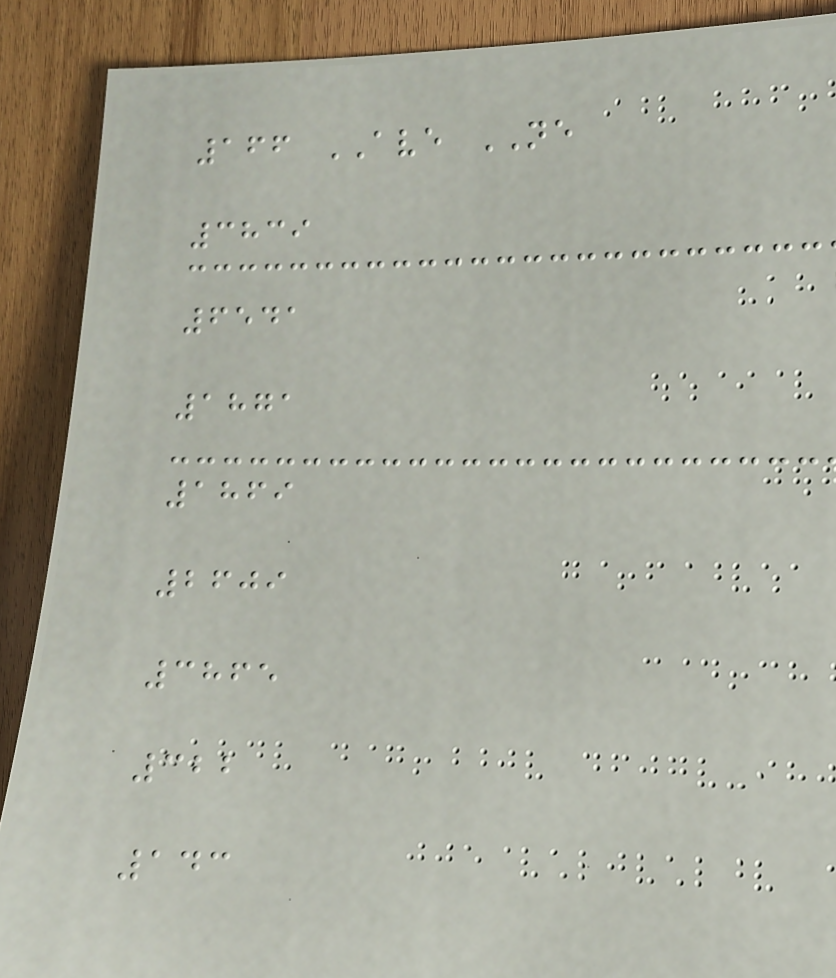166 AVE NE
3839
6541
1871
1869
2609
3865
322
143
